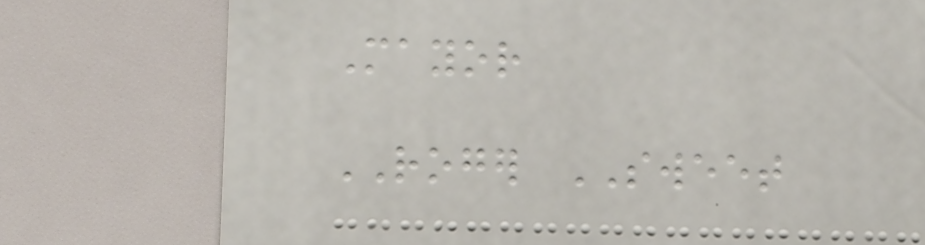Mayor
ROGER SWEET
